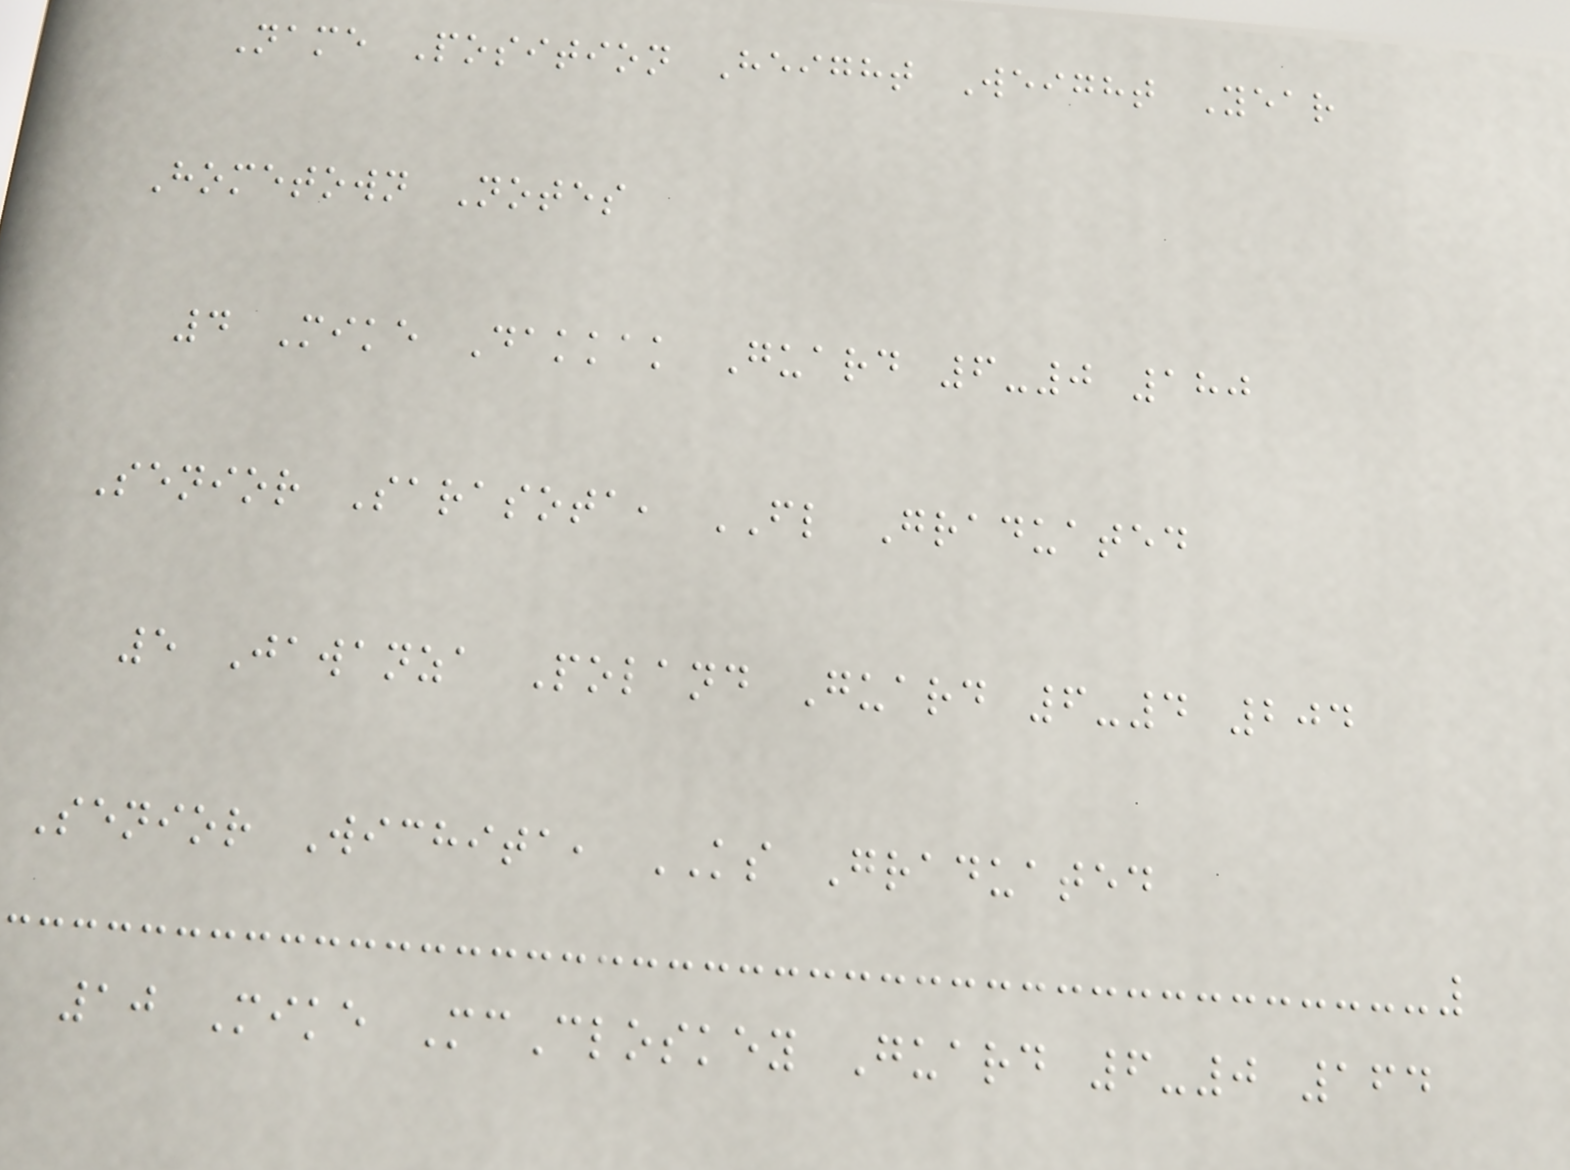Name Position Height Weight Year
Hometown Notes
4 Mike Dakkak Guard 6-0 180
Senior Sarasota, FL Graduated
5 Jawanza Poland Guard 6-4 204
Senior Wichita, KS Graduated
10 Mike McCloskey Guard 6-0 164
